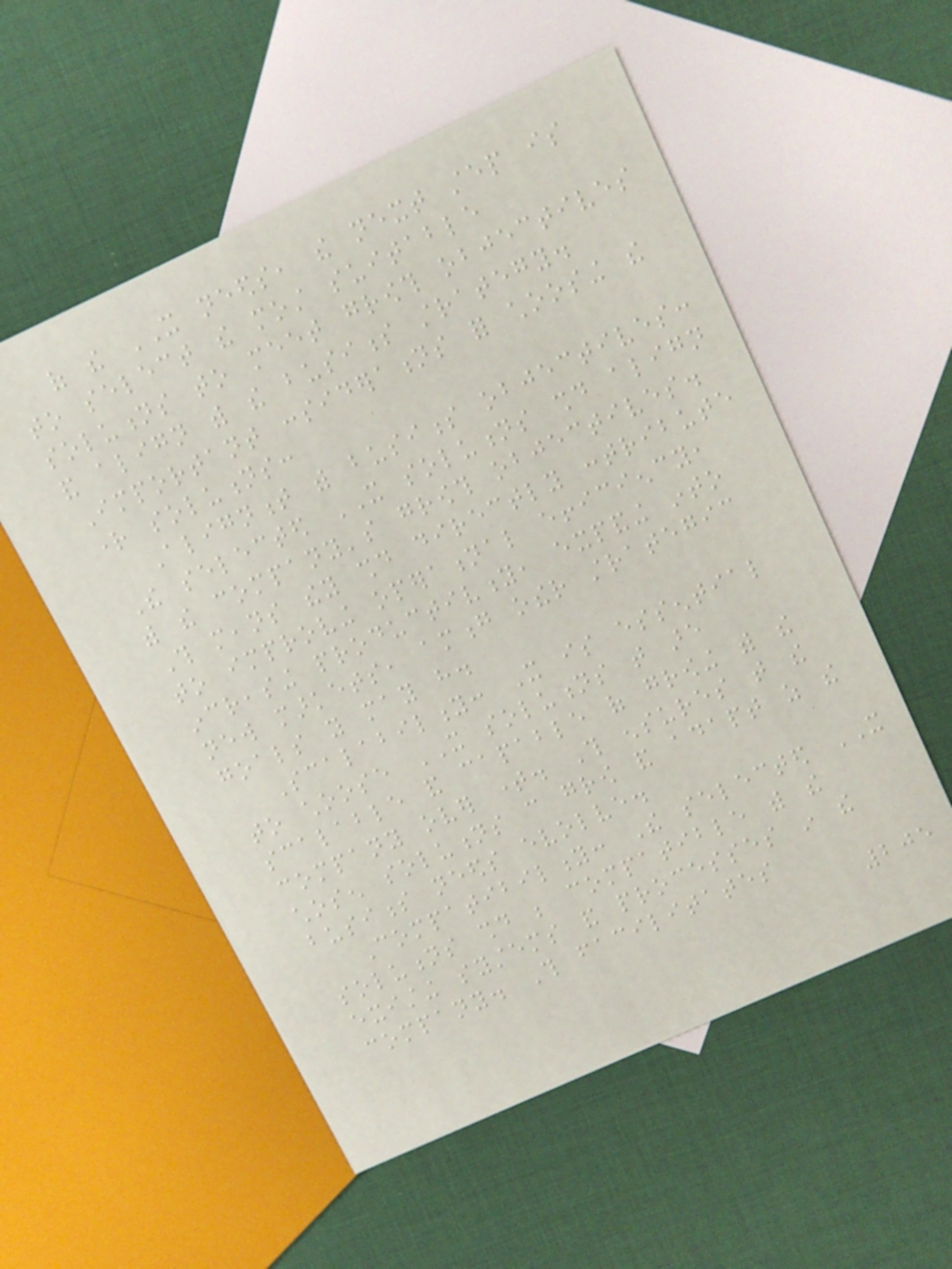of the IT needs, the next step is
to select the most suitable
solutions to meet growth objectives
and align with the business strategy.
Important considerations for choosing the
right solutions:
Alignment with business objectives:
The selected IT solutions should align
with the company's growth objectives.
This means they should directly contribute
to improving operational efficiency,
increasing productivity, expanding into
new markets, among other strategic
goals you may have.
Scalability: It is essential
to choose IT solutions that are
scalable and capable of growing with the
company over time. This ensures that the
chosen solutions can grow and adapt as the
business needs evolve.
Compatibility: The selected IT
solutions should be compatible with the
existing systems and processes in the
company. This facilitates
205
